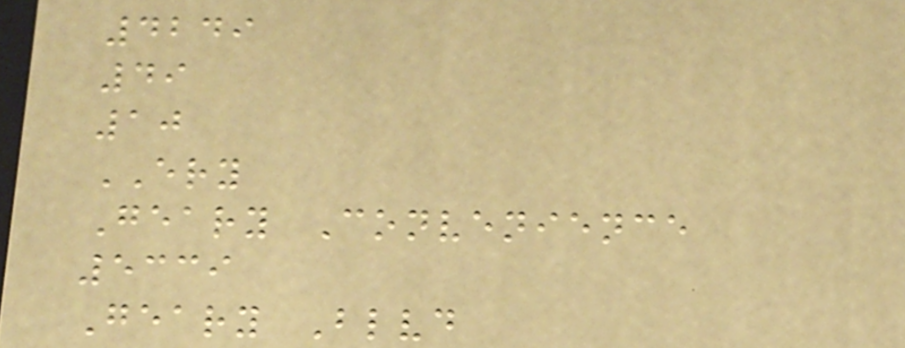4249
49
10
ERY
Geary Convenience
5339
Geary Blvd
